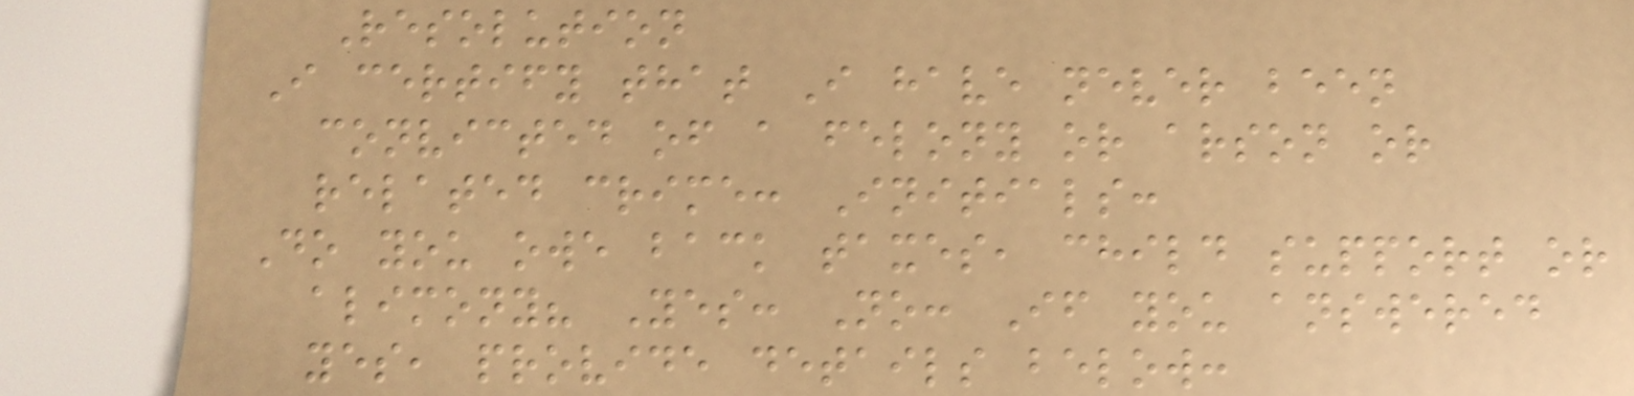Resolution
I certify that I have never been
convicted of a felony or arson or
related crime: Initials:
Do you owe back taxes, child support or
alimony? Yes: No: If you answered
yes, provide details below:
